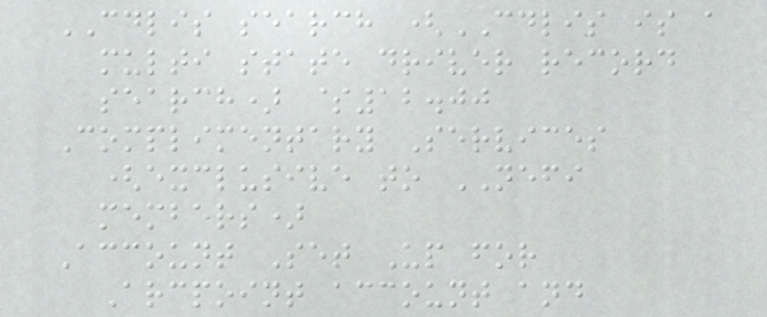CDLIS search (CDLIS is a
multi state driver record
search) $12.00
Complimentary Services
(exclusive to NEFI
members)
Account Set Up for
Arcpoint account and
